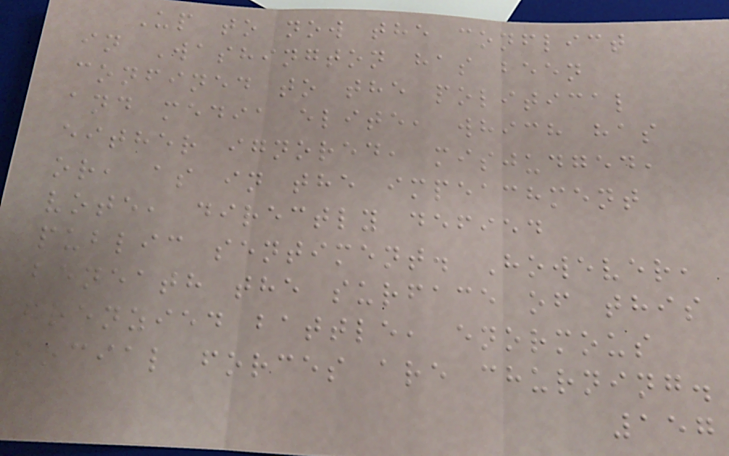Up to now the conflict
in Washington has been
confined to the political
and media elite, which has
either ignored, misjudged,
or, as in the impeachment
vote, directly defied
public sentiment. However,
beneath the surface of this
frenzied battle, enormous
social forces are churning.
157
